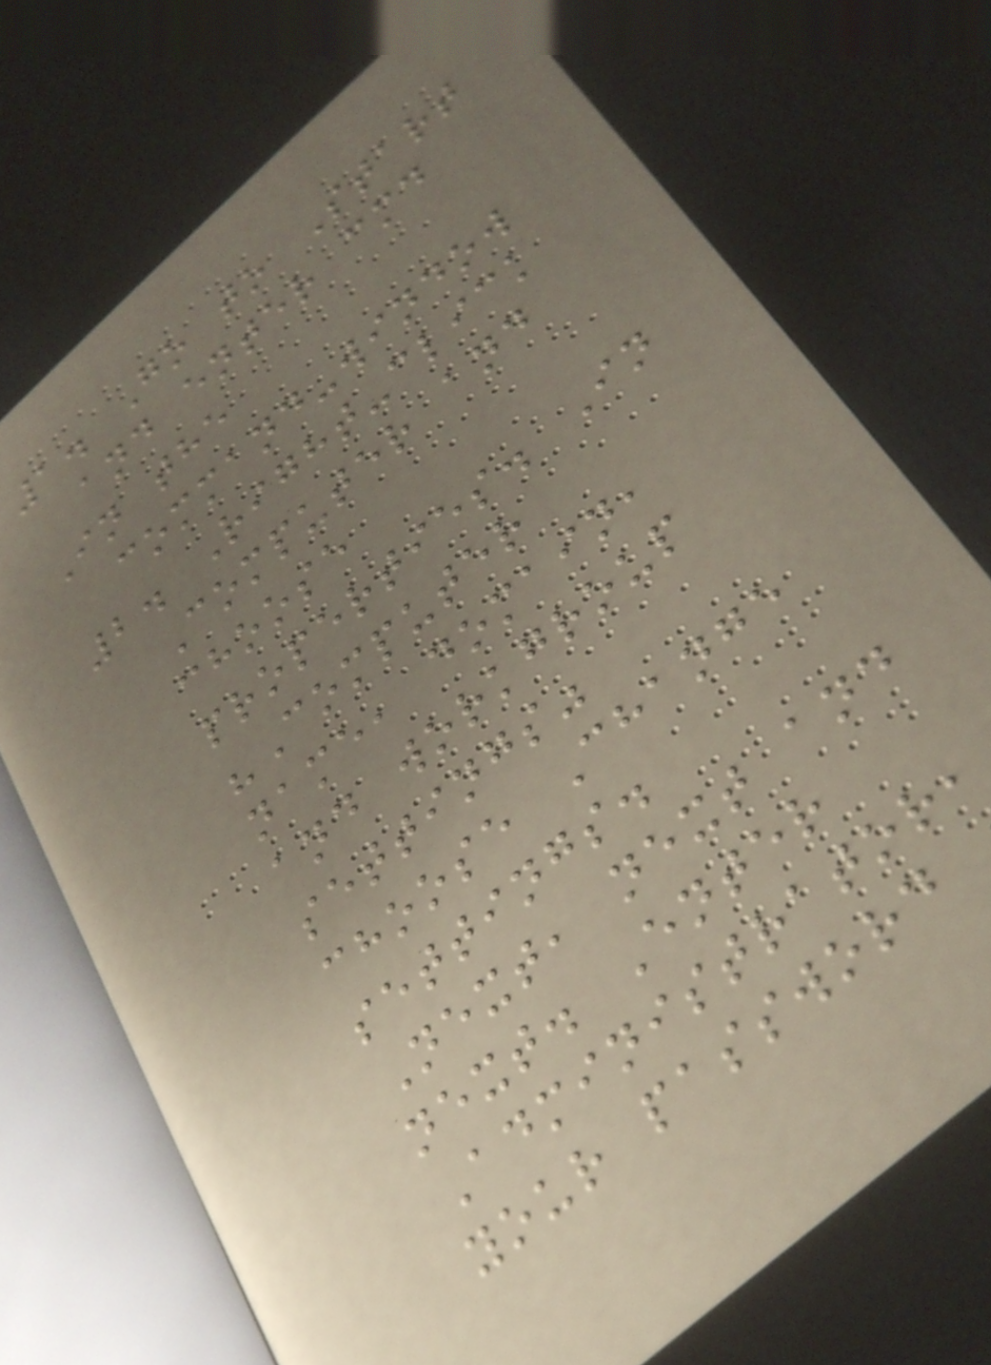1. Go to Start
and enter cmd
In the
command-window
2. Right-click
Computer and
choose
properties. In
"Computer
name, domain,
and workgroup
settings"
choose Change
settings.
Next, next and
next. Enter
Administrator,
your password
